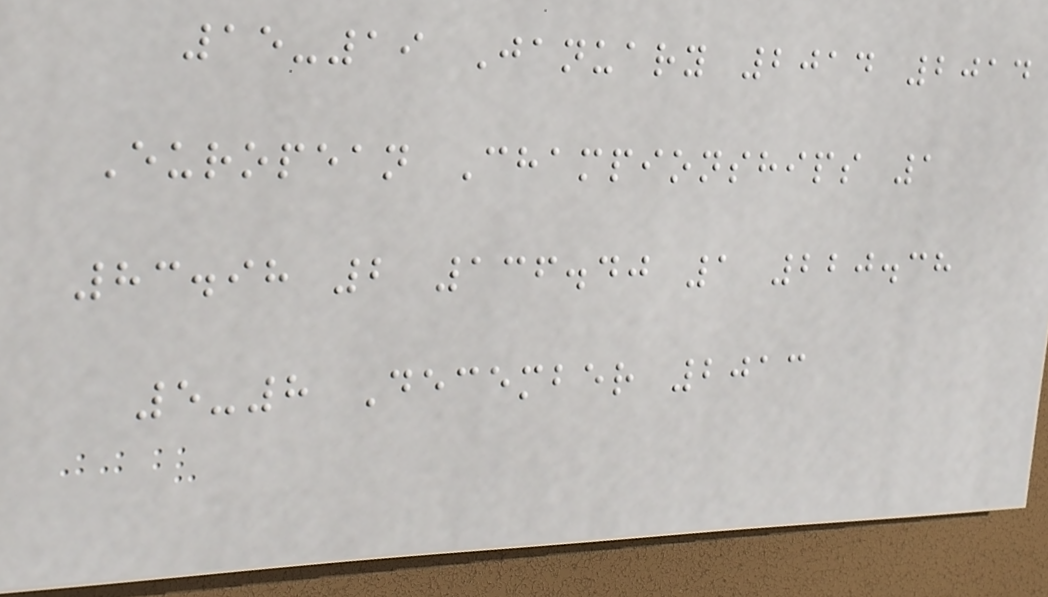15-19 January 2014 2014
European Championships 1
83.98 2 136.40 1 220.38
5-8 December 2013
